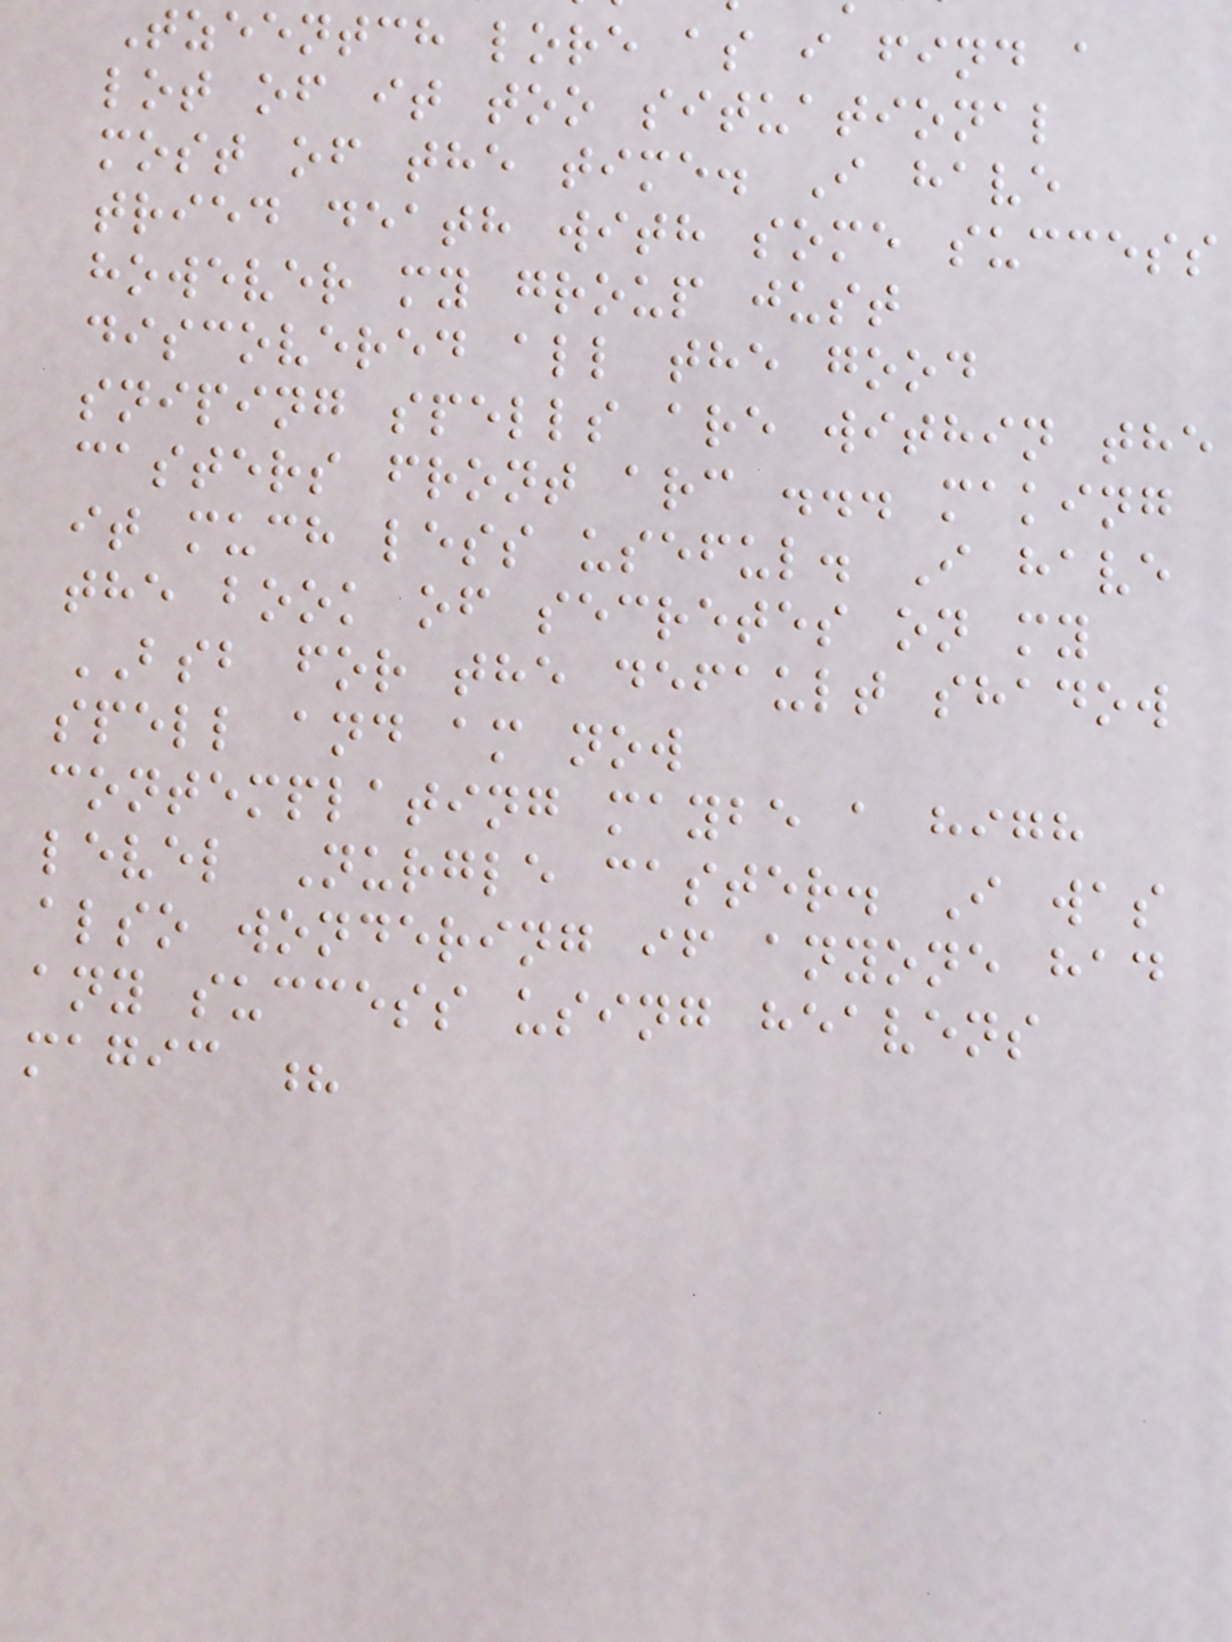Tzeentch lore as i find a
lot of it too situational
most of the time. I have
tried death with some success
however my group just
discovered all the good
sniping spells are within the
casters front arc ... making
it much less useful. I have
the book of secretes on my
BSB for the default shadow
spell and am now
contemplating maybe a high
level Nurgle caster. I was
also wondering if anyone had
any success using heavens
magic ?
